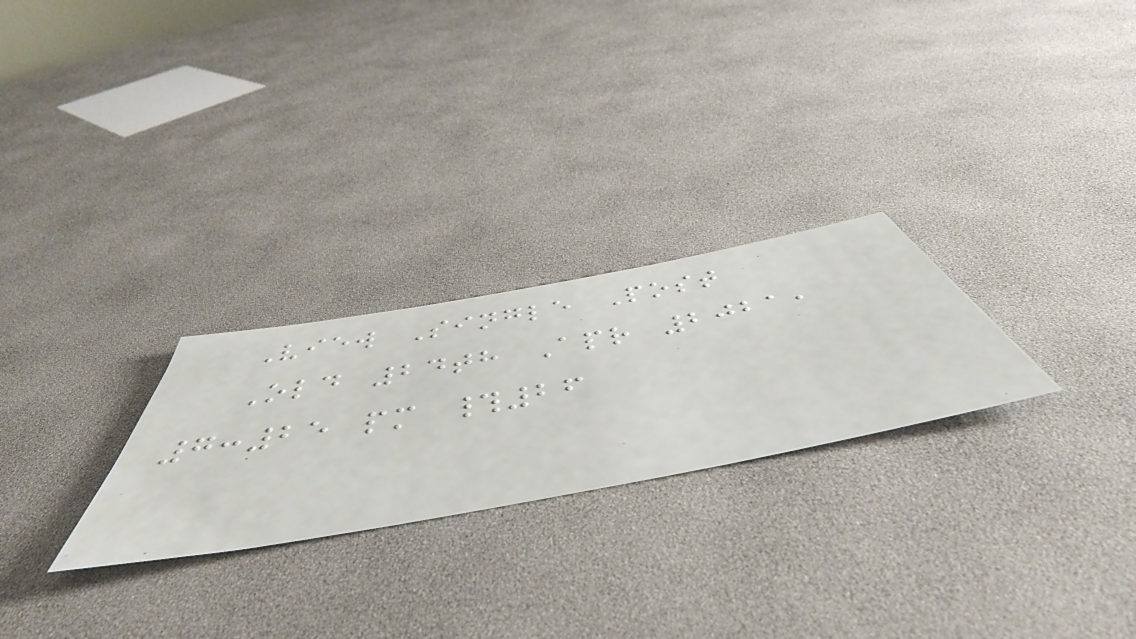View Single Post
Old 24th Apr 2021,
7:25 pm #26
